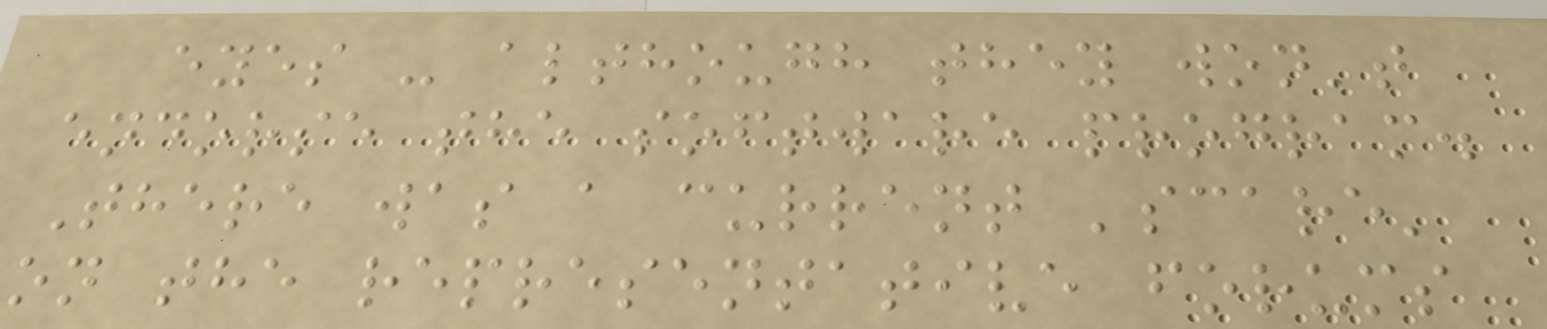eyes - although they won't
endorse the software program.
There was a current 'scare'
on the representative forums
